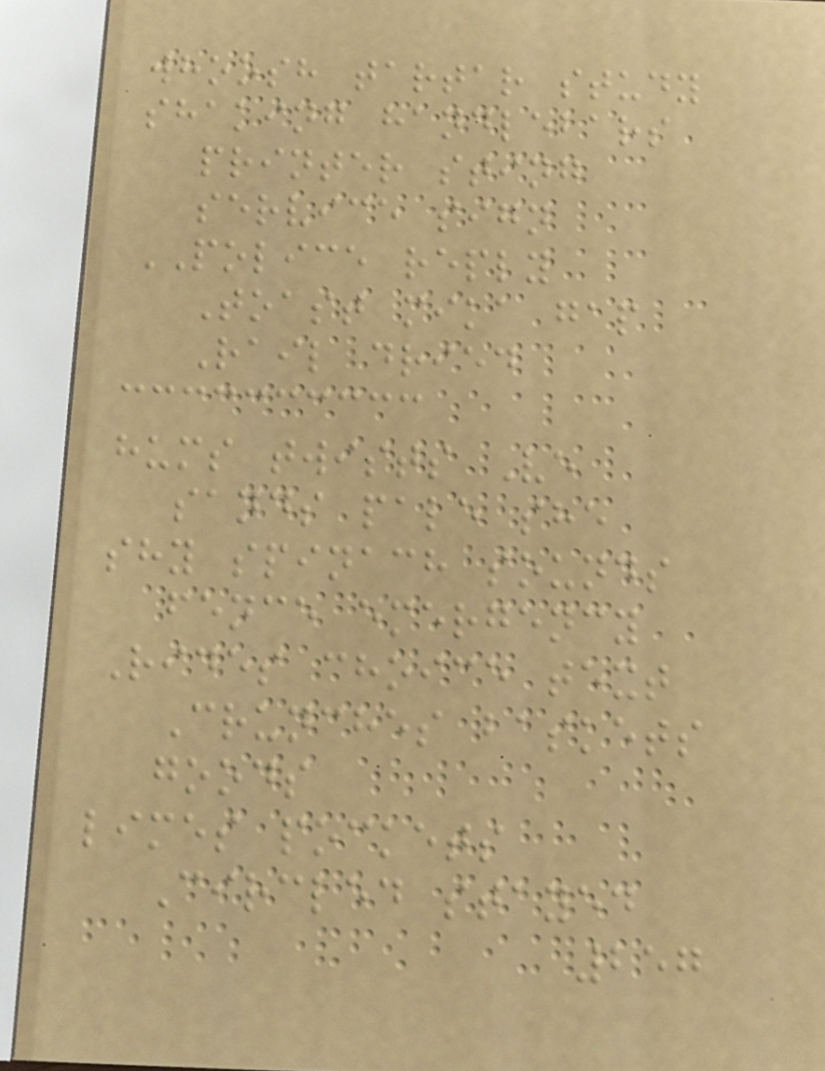whoosh tartar study
shaking handlebars
printer sting
service sign
POLICE reply
Toast mika gap
Rail dried
hums twists Ve
sands pale she
shy spinach sounds
fence emergency
Rides choice text
Crunches baskets
goods
limes pockets
Circled stayed
257
